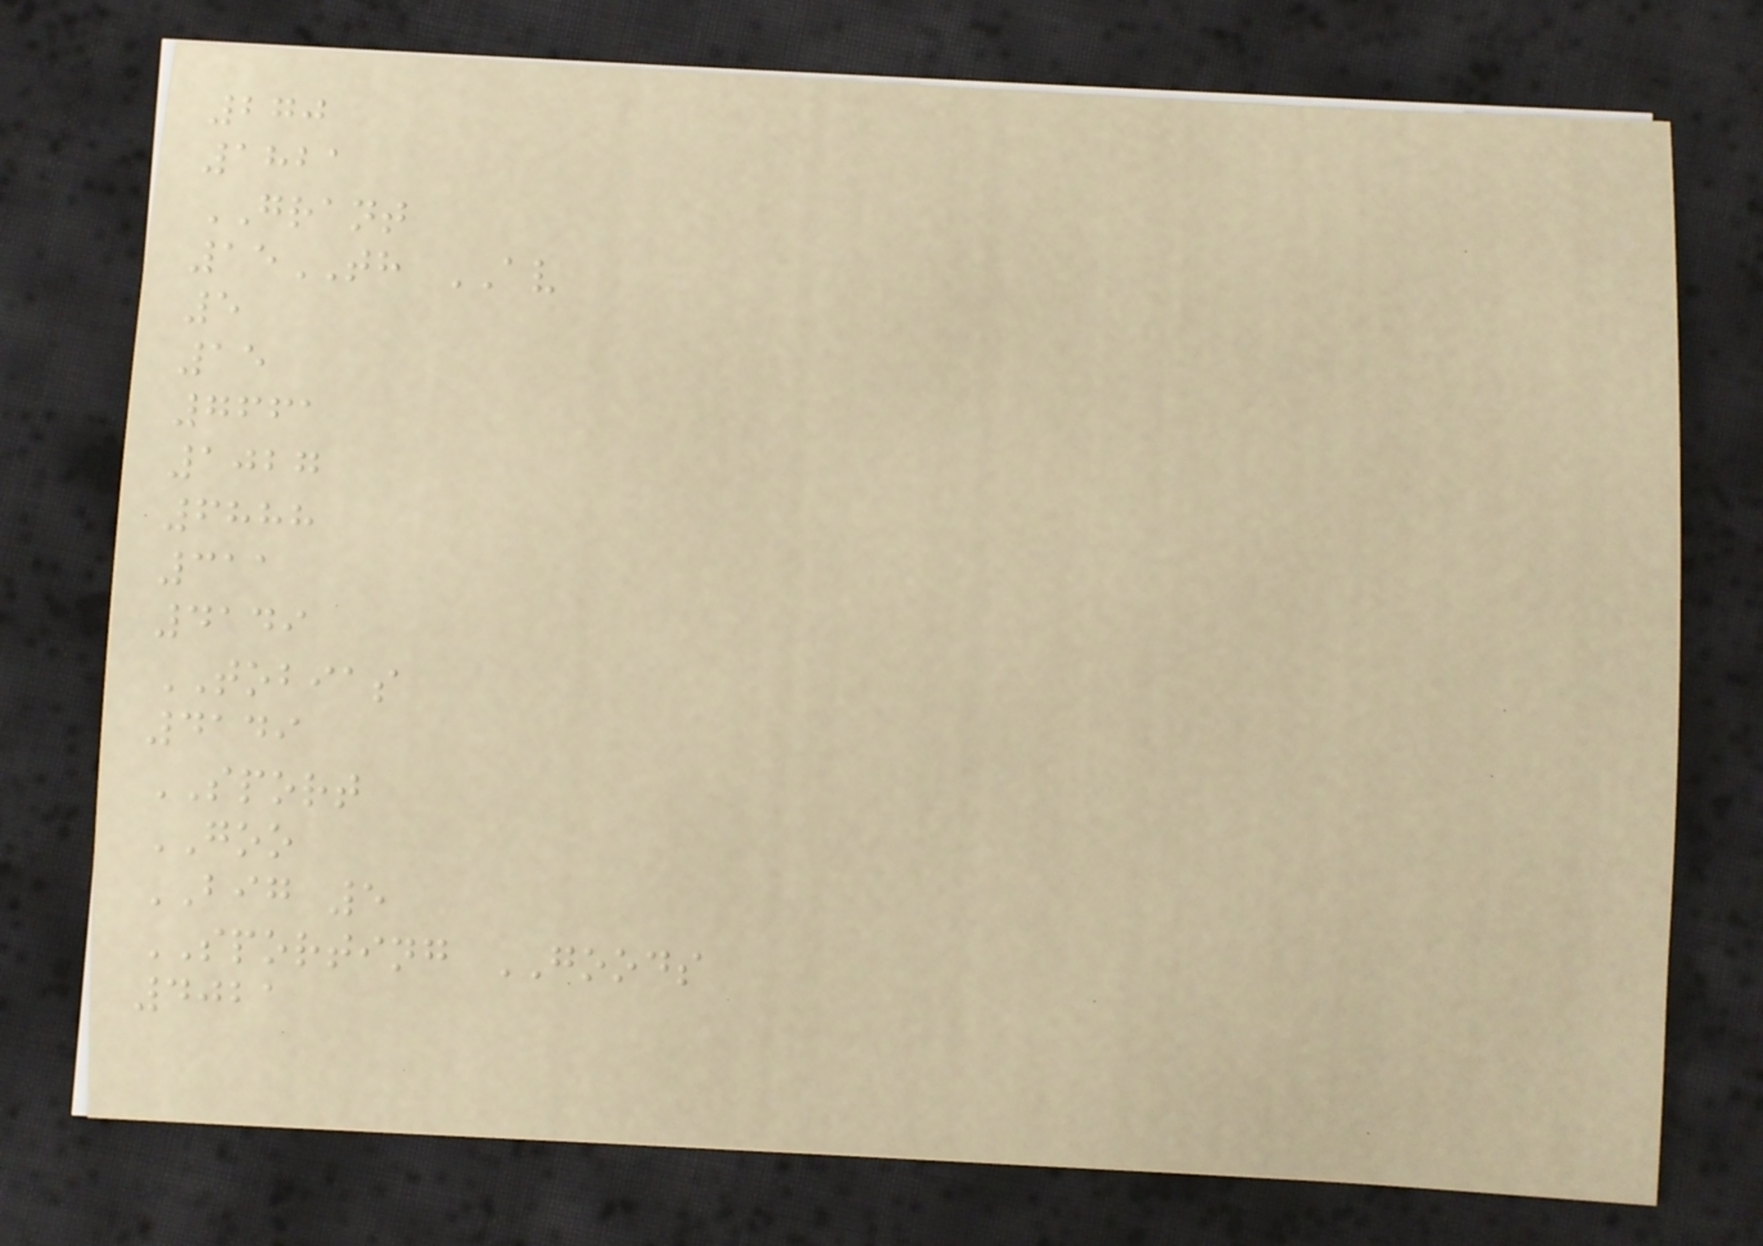270
1821
GRANT
15TH AV
5
15
7661
1027
6888
311
4149
TOBIAS
4149
SPORT
GOO
BIG 5
SPORTING GOODS
4021
